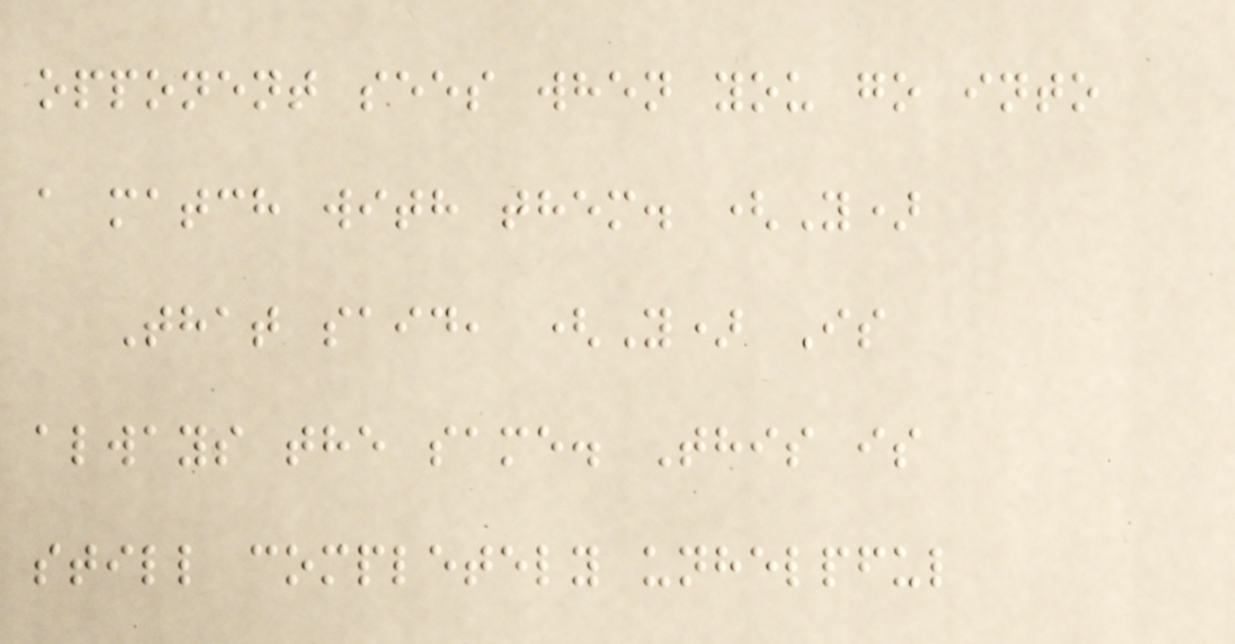opponent sees when you go into
a match with them. (Y)
That said, (Y) Is
always the same. This is
still completely unhelpful
